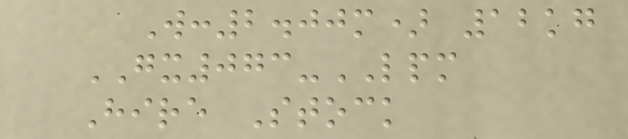W:2.00m) 12kg
GX073-LPM
Hire Stock
